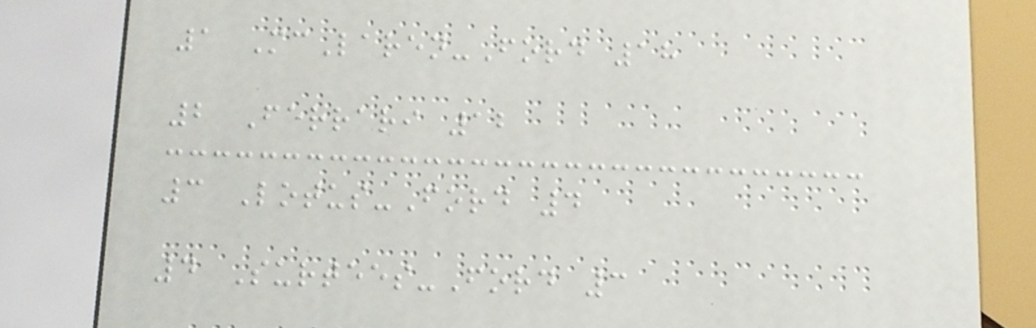1 McLaren-Ford 18
2 Ferrari 12
3 Lotus-Ford 4
4 Surtees-Ford 3
